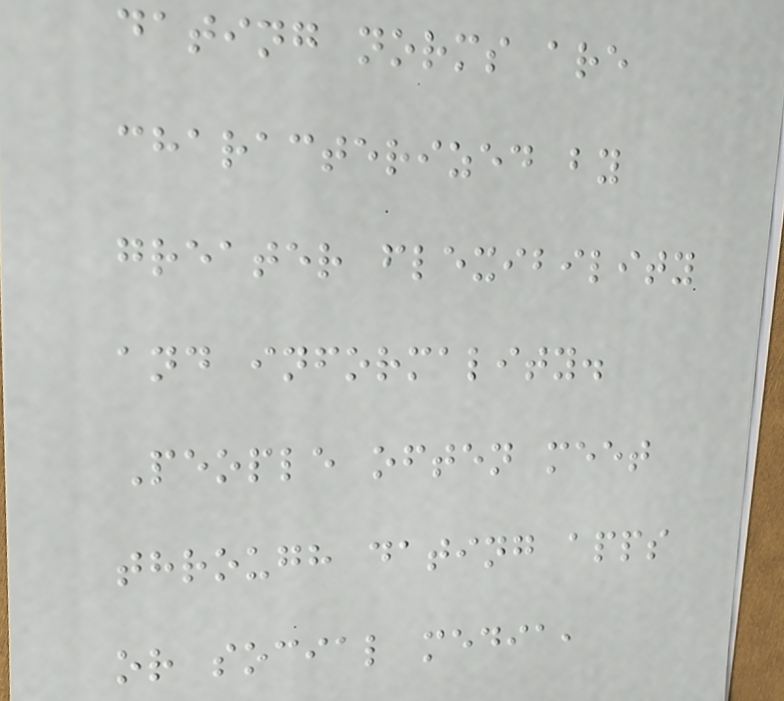dating norms are
characterized by
greater flexibility
and informality.
People often meet
through dating apps
or social media,
